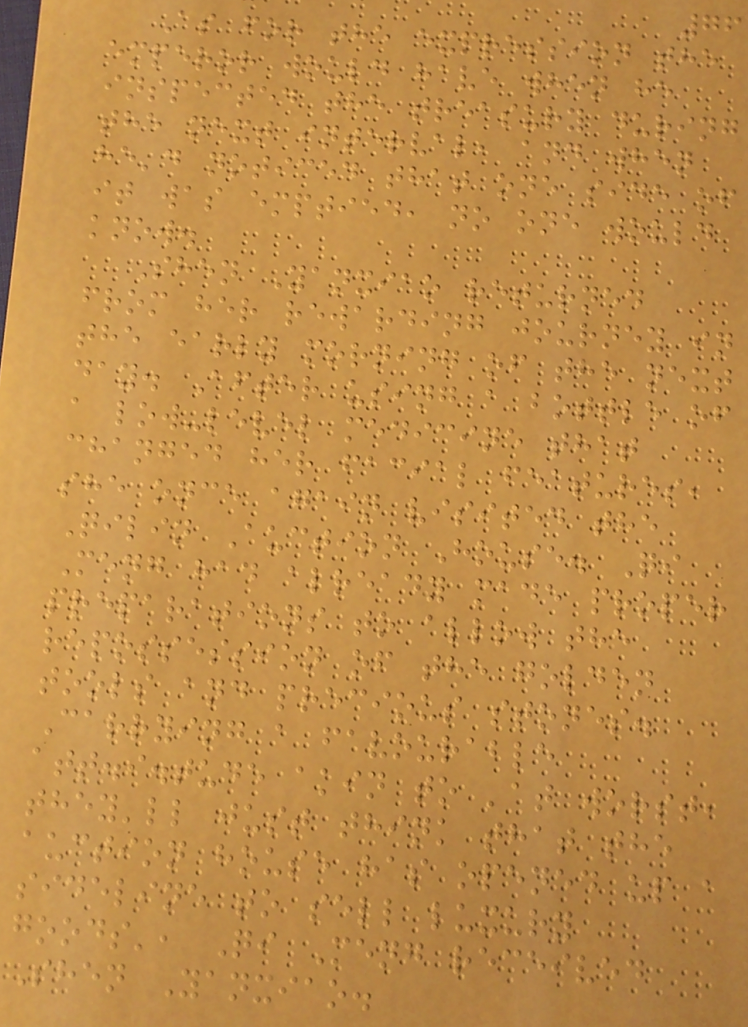76
As for the expression the
emperor would have when he
inspected the treasury during
the next interval, and when
he'd noticed that one side of
it was emptied, no one would
know.
Shen Yanxiao returned
from her rewarding journey in
the early morning of the next
day. After using a bottle of
a low-level medicine that
changed her facial features,
she once again visited the
Qilin Auction House. Qi
Meng had already made proper
preparations to allow the
repossession of the golden
tools and precious stones.
Carrying a favourable
att.i.tude akin to 'at worst,
they'll just think that the
auction house has opened up a
sideline to sell luxury
goods', Qi Meng received
Shen Yanxiao.
